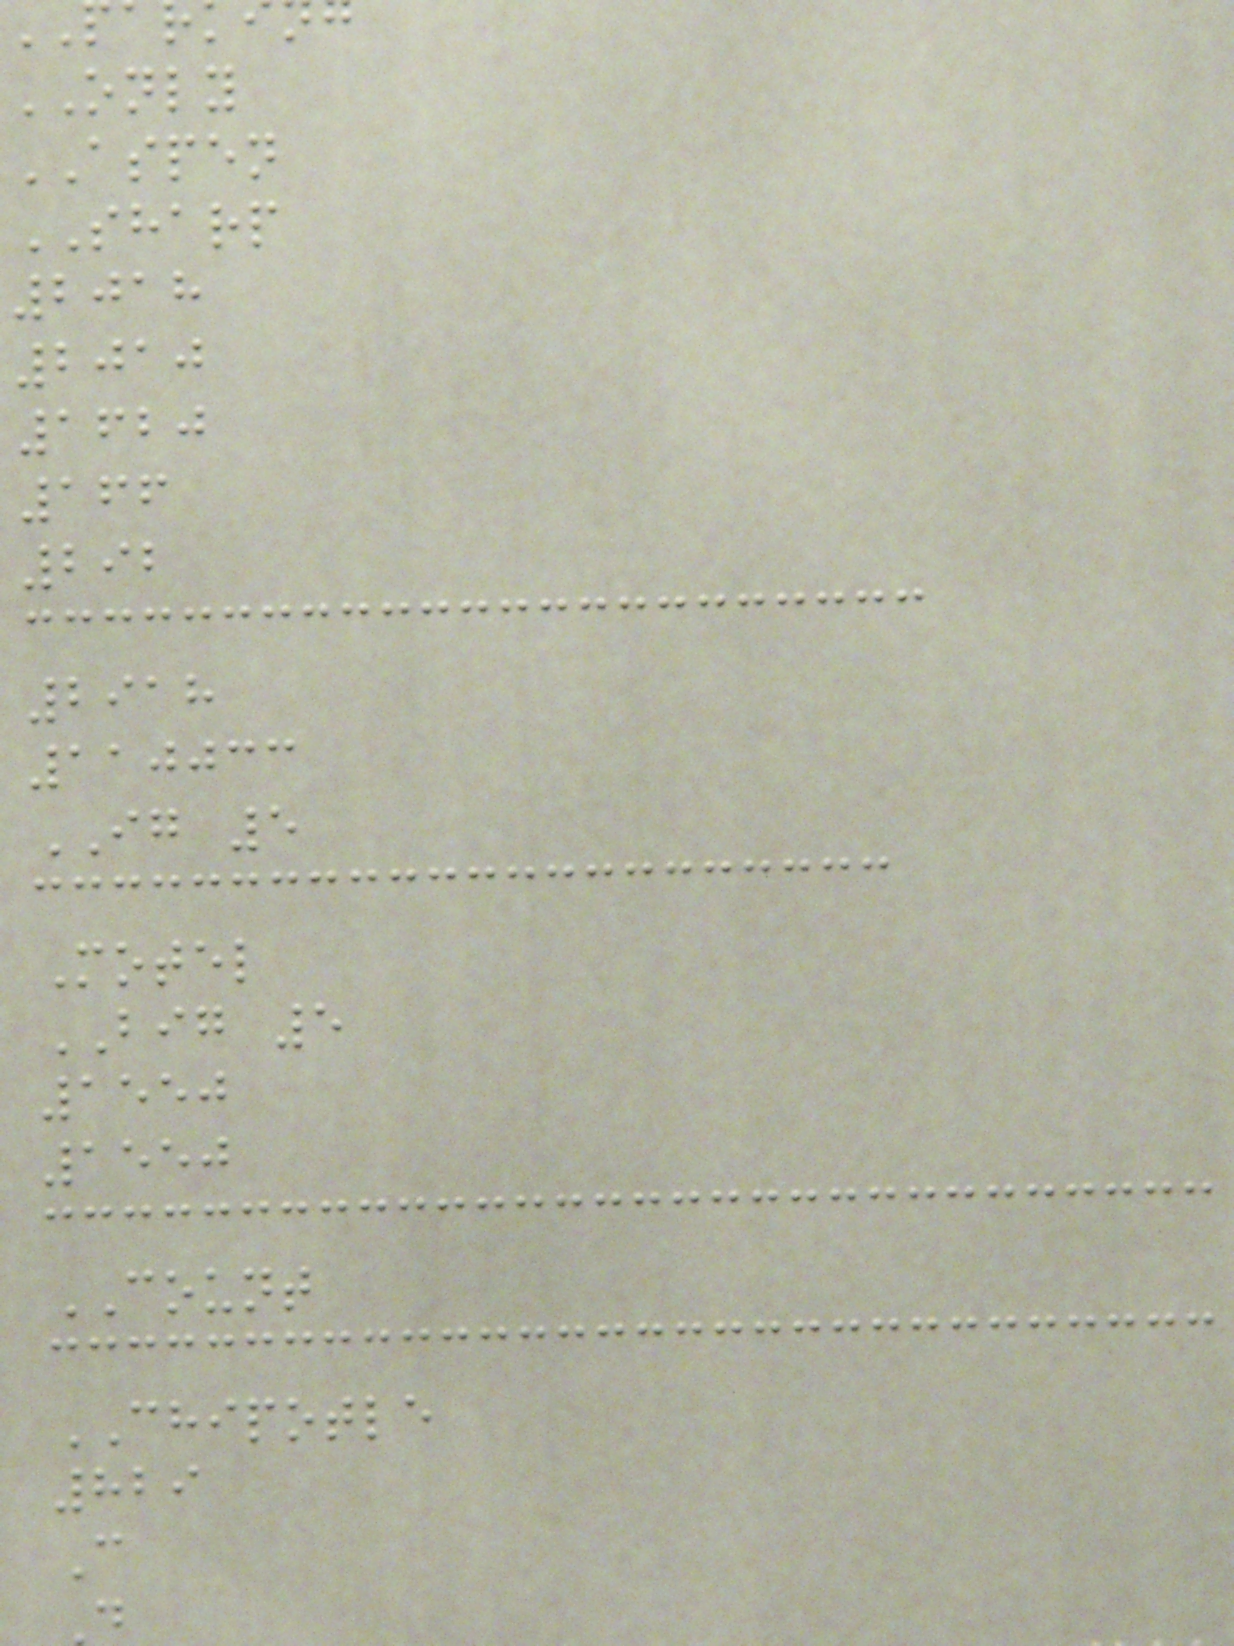ONLY
ASPEN
SHARP
2018
2010
1620
166
292
2918
110033
IG 5
Motel
BIG 5
1550
1550
COUNT
CHIPOTLE
829
C
